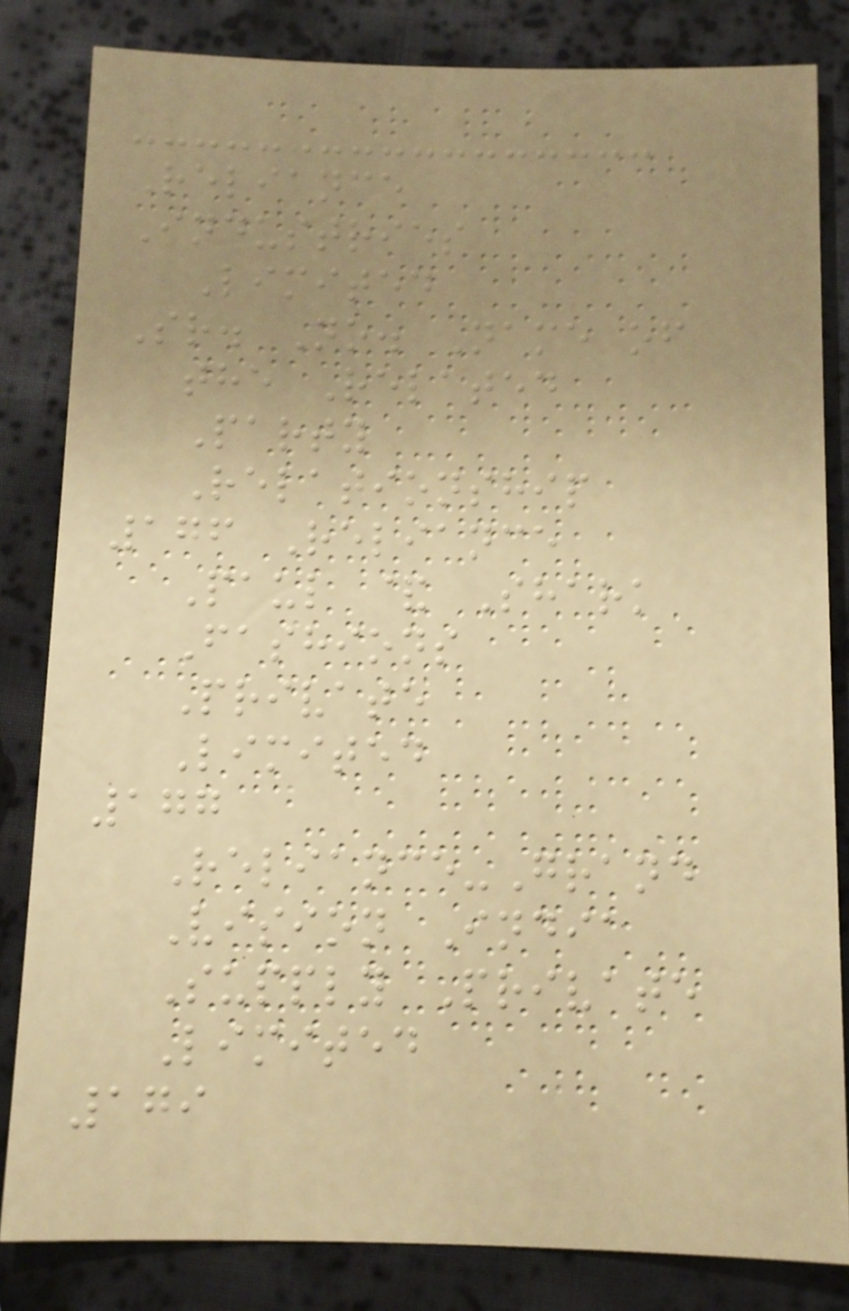Reliance
Industries
Limited
Sr. No. Name of
the Related
Party
Relationship
176 Reliance
Paul & Shark
Fashions
Private
Limited
177
Reliance-Grand
Vision India
Supply Private
Limited
179
